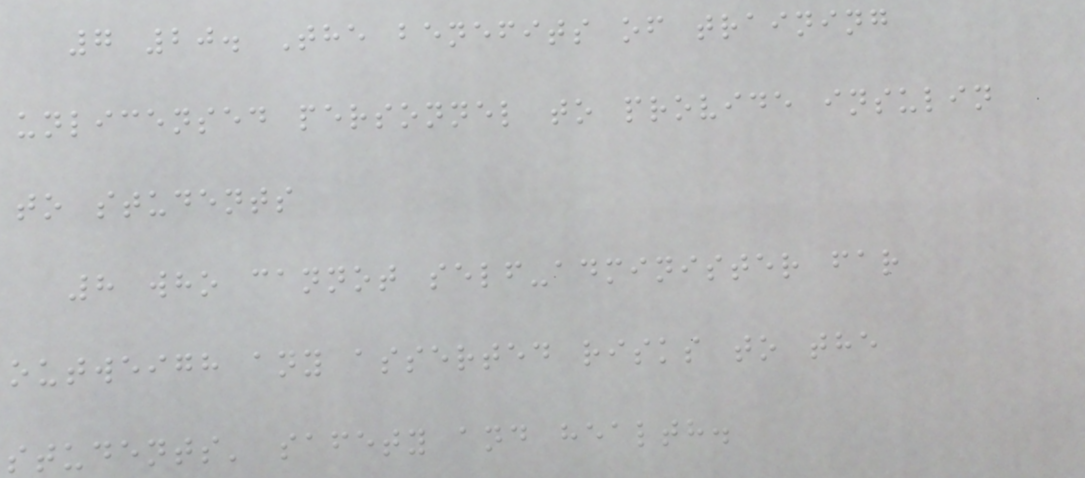7 20. The benefits of training
unlicensed personnel to provide insulin
to students
8 who cannot self-administer far
outweigh any asserted risks to the
students' safety and health.
